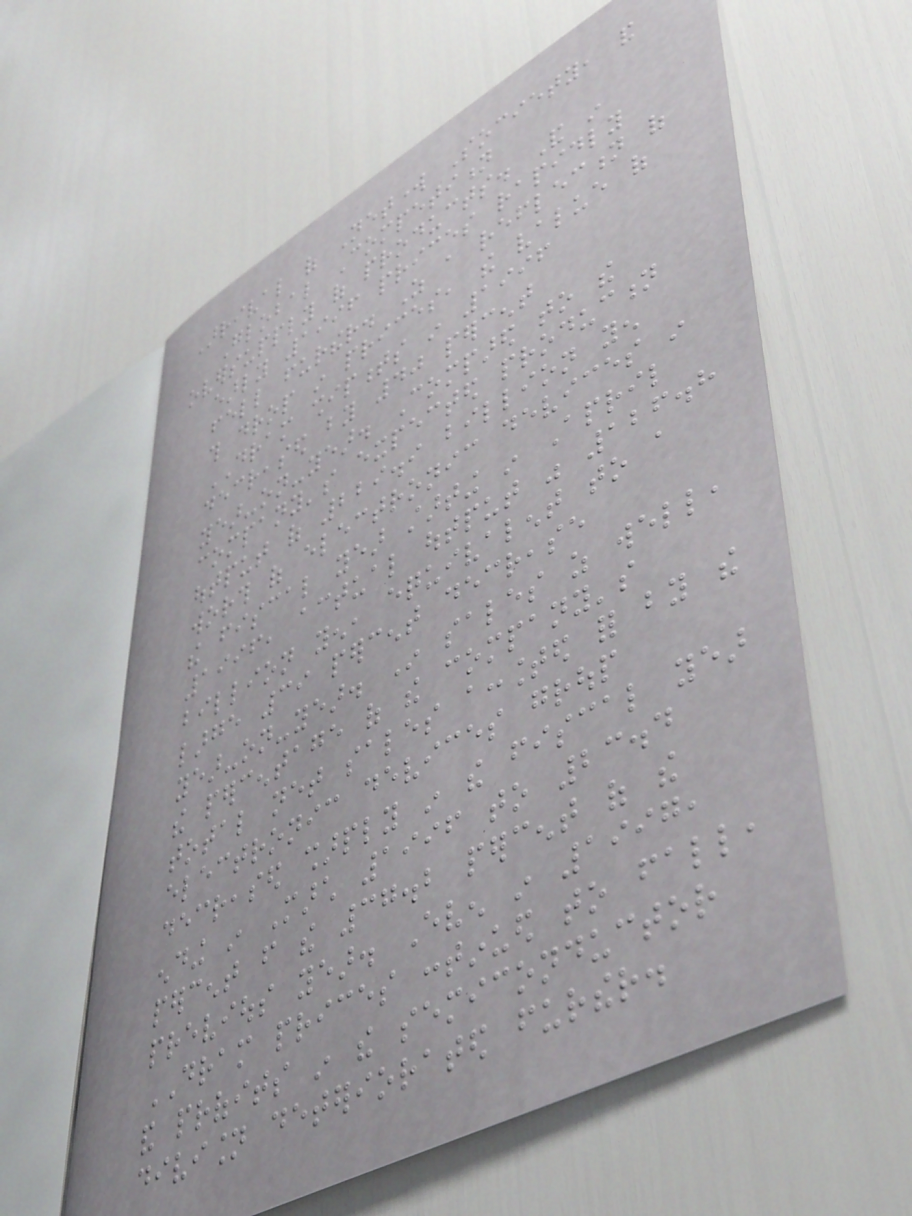Arrival of Network Society, and
Global Competition
oversupply of products. And in
early 1996 prices rapidly
fell further. As a reflection of
this drop in prices, the value of
DRAM shipments in 1996
decreased by 40 percent
year-on-year. Compared to the
company's expected production
output of 229.9 billion yen
worth of electronic devices in
the fiscal year starting in April
1996, actual output was 126.8
billion yen, equivalent to a
large 39 percent decrease
year-on-year. In sales as well,
the percentage of the company's
total net sales accounted for by the
electronic devices group
decreased sharply in the fiscal year
ending in March 1996 to 23.4
percent from the 37.2 percent of the
previous year. Even in 1997,
DRAM prices continued to fall,
and profits in the semiconductor
division deteriorated further.
